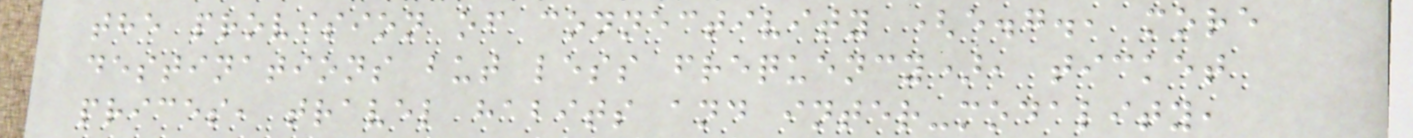the provision of connectivity (e.g., more
destinations but less frequency), ticket
prices, travel habits and inter-modality,
